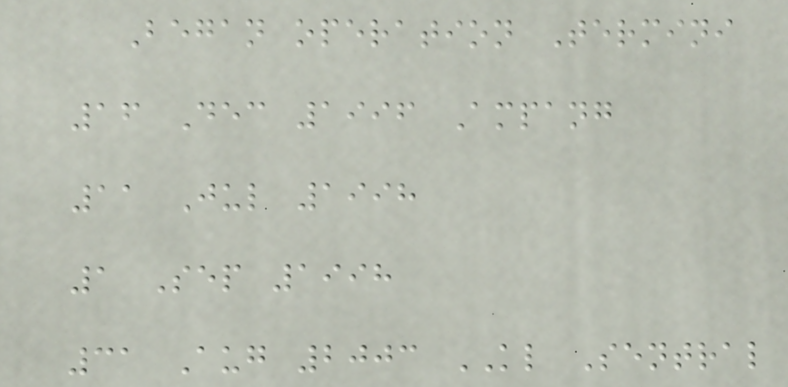Began operation Termini
16 Dec 1996 Ampang
11 Jul 1998
1 Sep 1998
31 Aug 2003 KL Sentral
